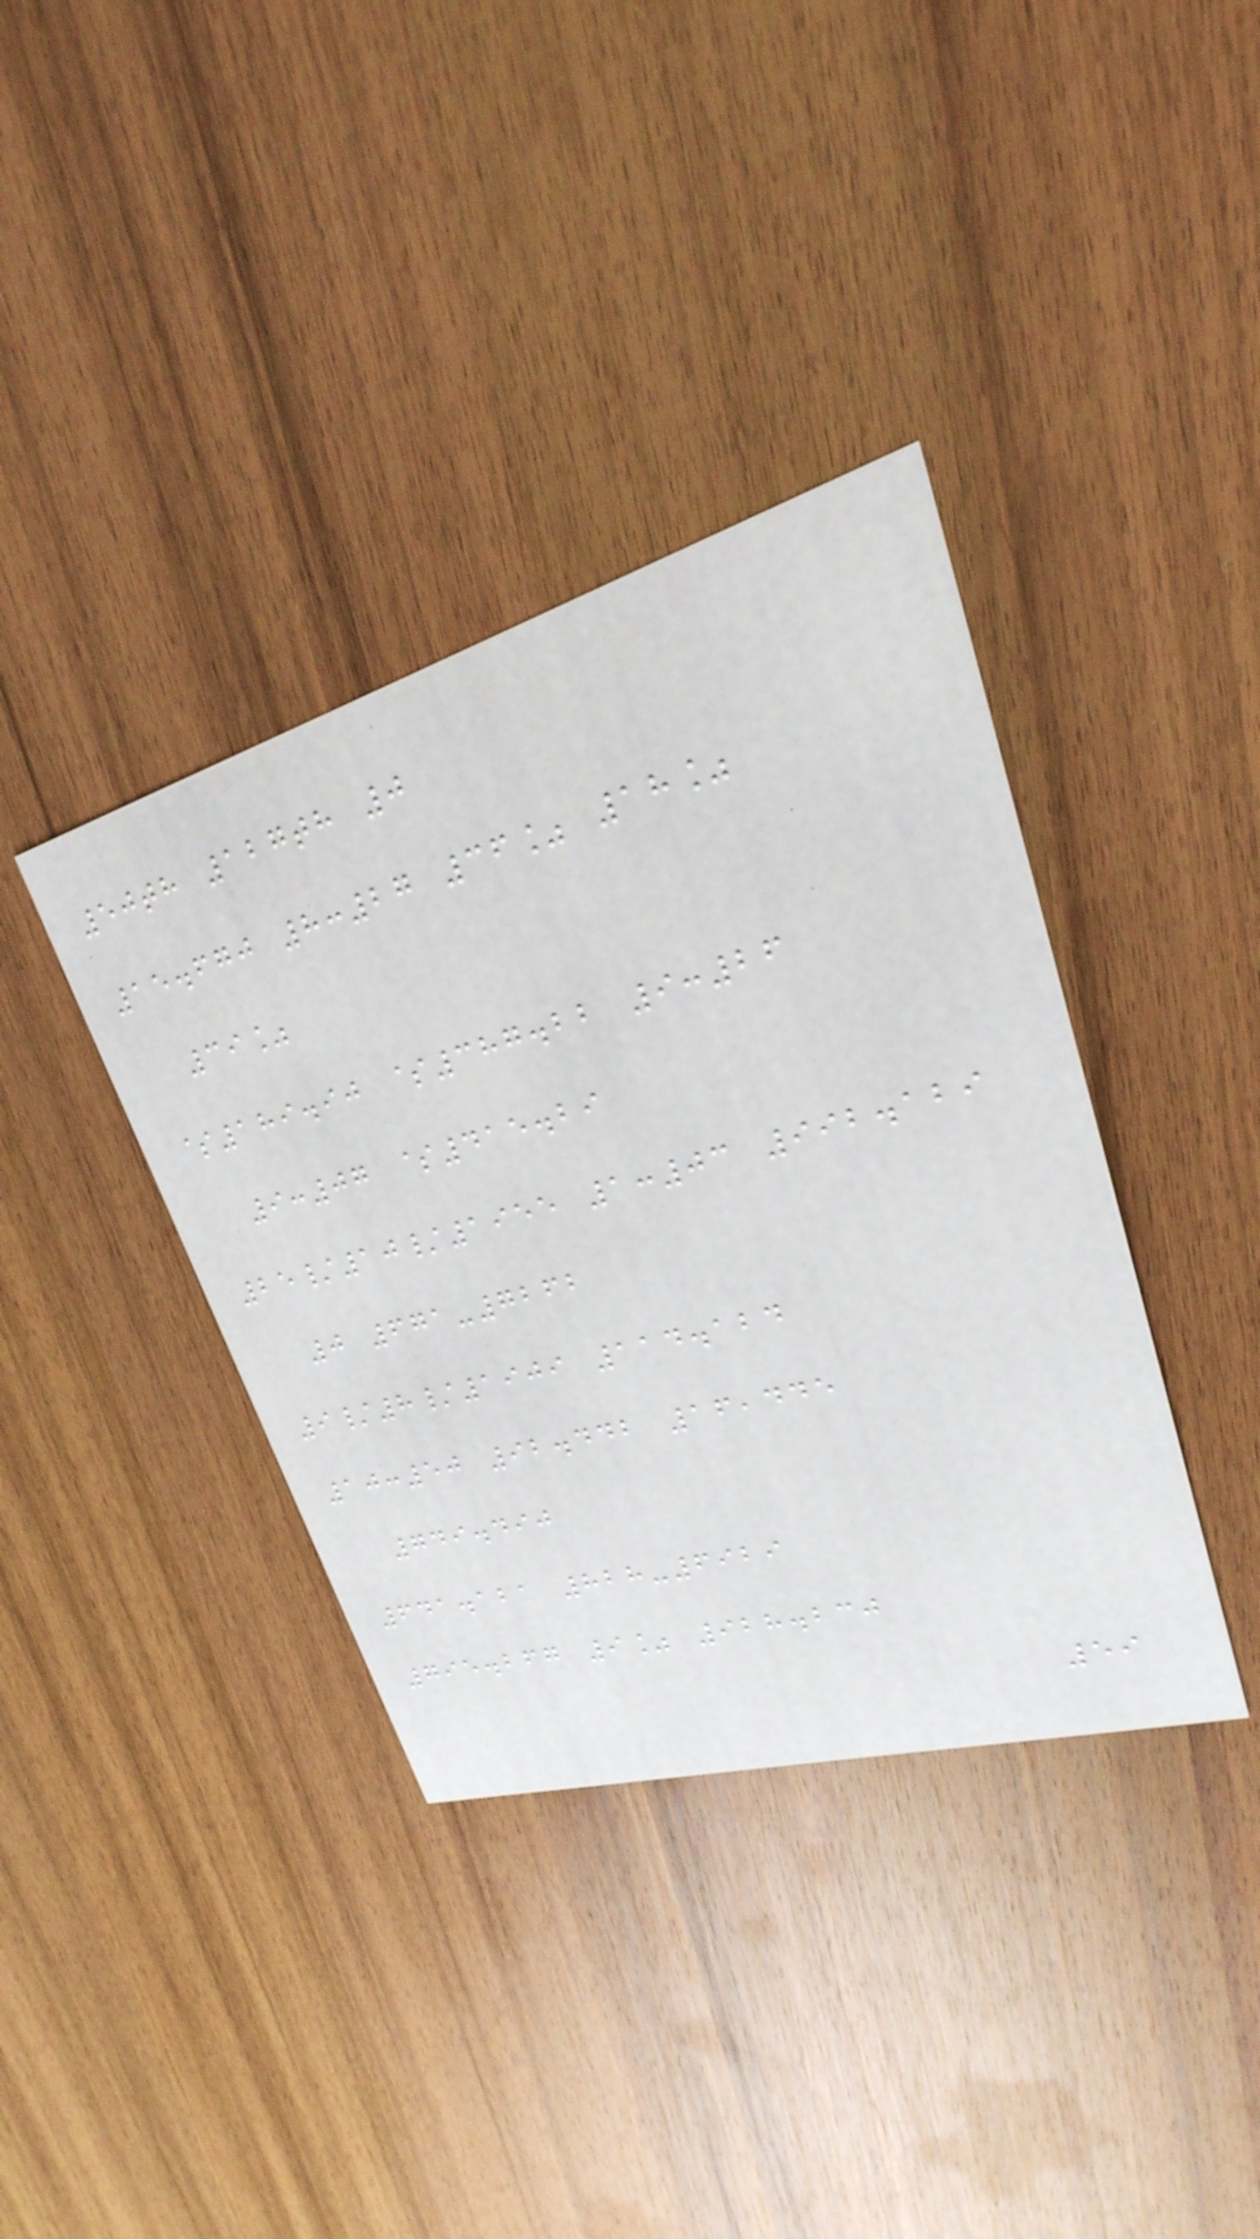50th 127th 0
15.670 8:27 36% 18%
39%
$189.90 $387.22 9:26
9:07 $415.29
25/10/1955 1:03 992.129
0 671-7262
9/8/1909 114.124
10:50 92.442 16,445
749.490
641.121 828-6929
795.267 9% 928.230
59
